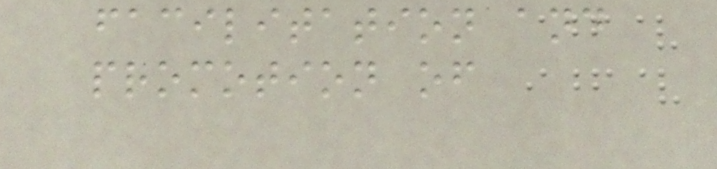facilitation and
promotion of
